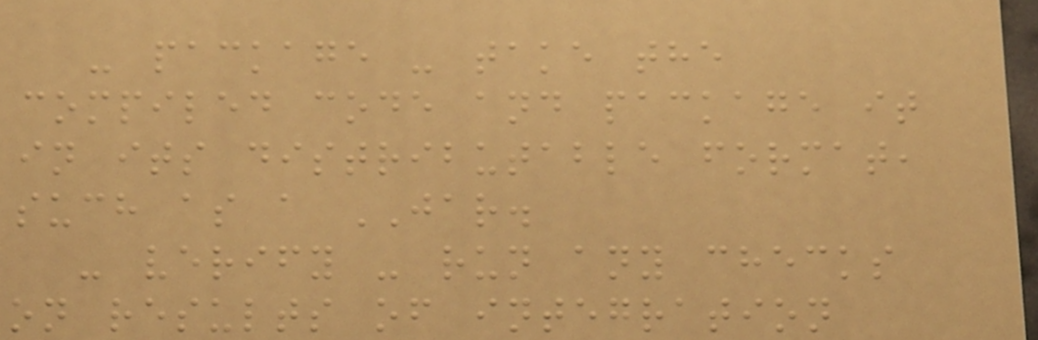- package - take the
compiled code and package it
in its distributable format,
such as a JAR.
- verify - run any checks
on results of integration
